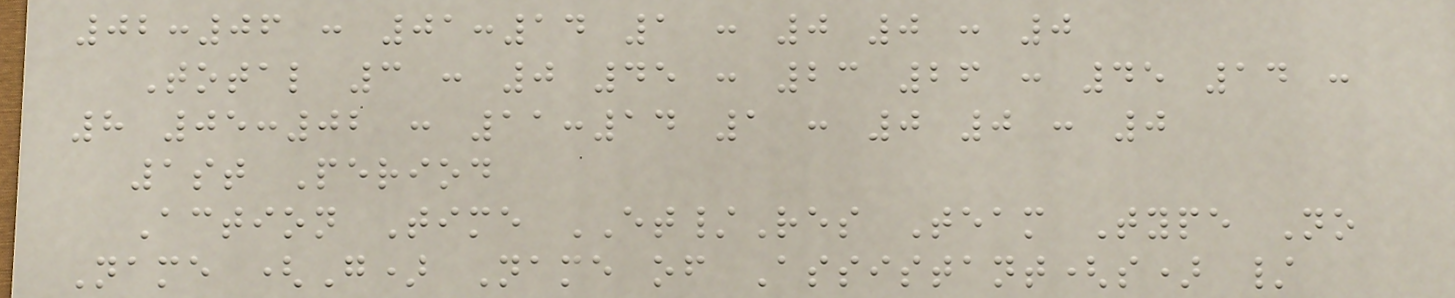02:06 : 01:14 1 : 0 0 : 0
Total 3 : 0 45 : 23 26 : 45 14 :
8 05:02 : 11:14 1 : 0 0 : 0
1st Period
Action Time ET/Res Team Type No
Name (G) Name of Assistant(s) /
